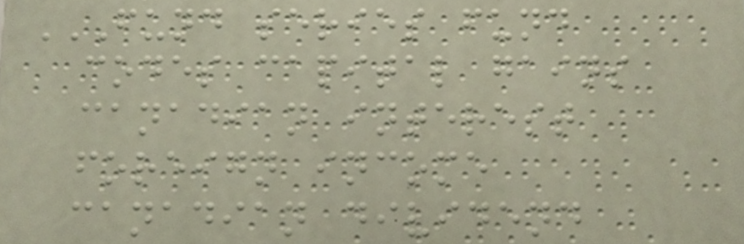FUND SERIES FUND
CODES CAPITAL GAINS
CANADIAN INTEREST
FOREIGN INCOME
CANADIAN DIVIDEND
